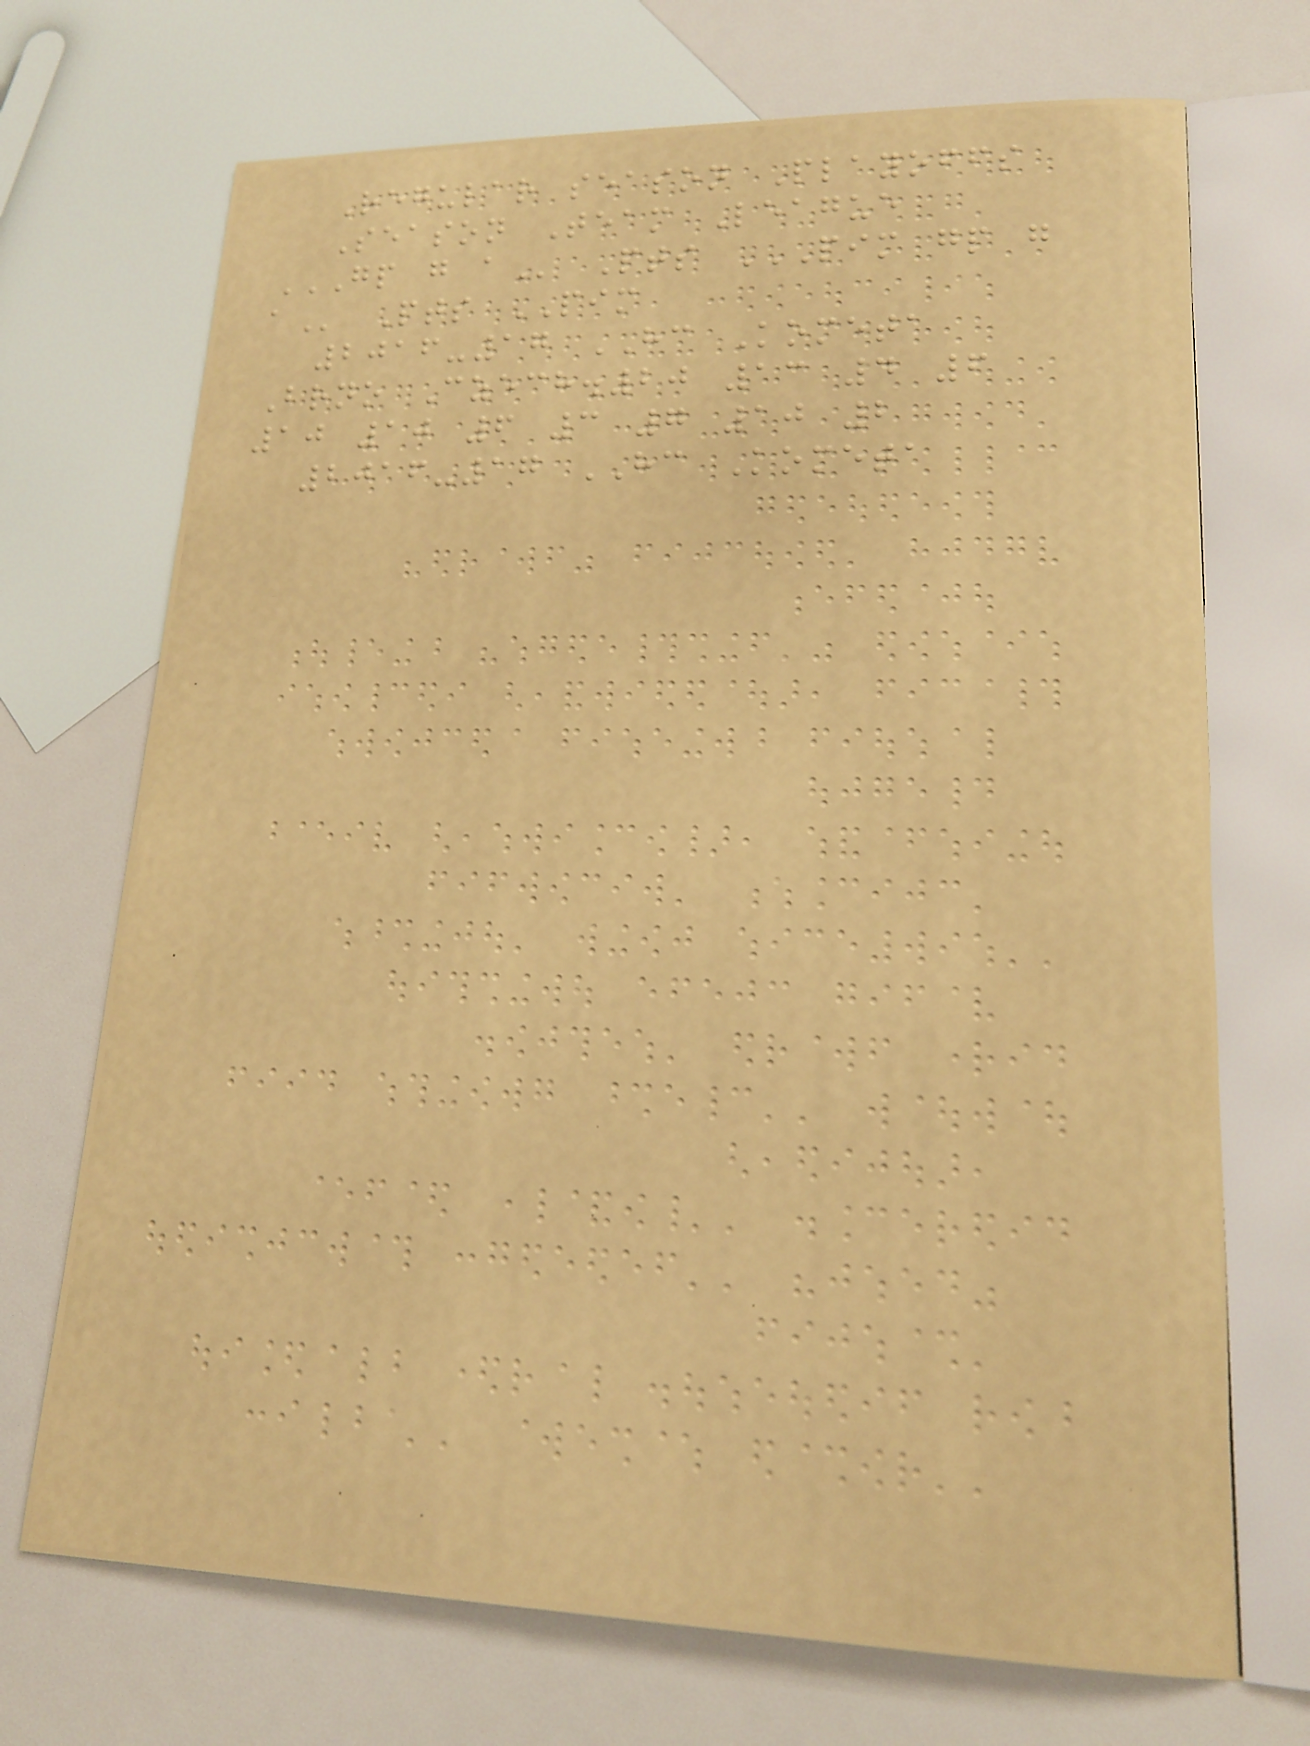Regular season Playoffs
Season Team League
GP G A Pts PIM GP G
A Pts PIM
2016-17 HC Kometa
Brno Czech.20 13 4 6
10 10 6 3 7 10 2
2016-17 HC Kometa
